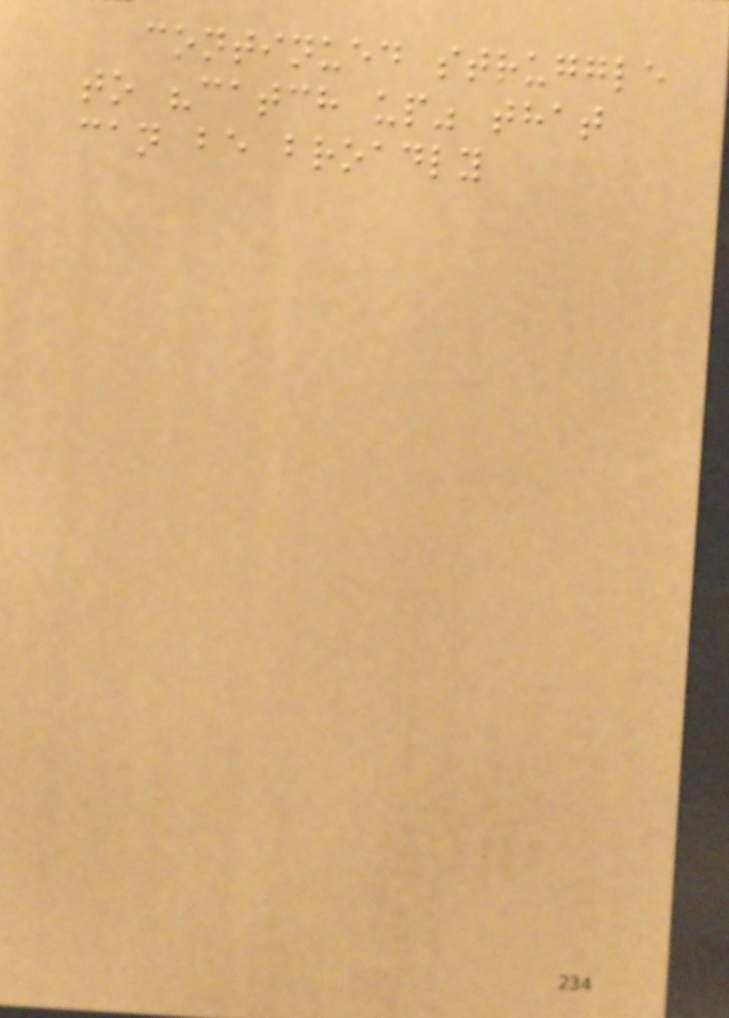continued struggle
to "catch up" that
can be broadly
